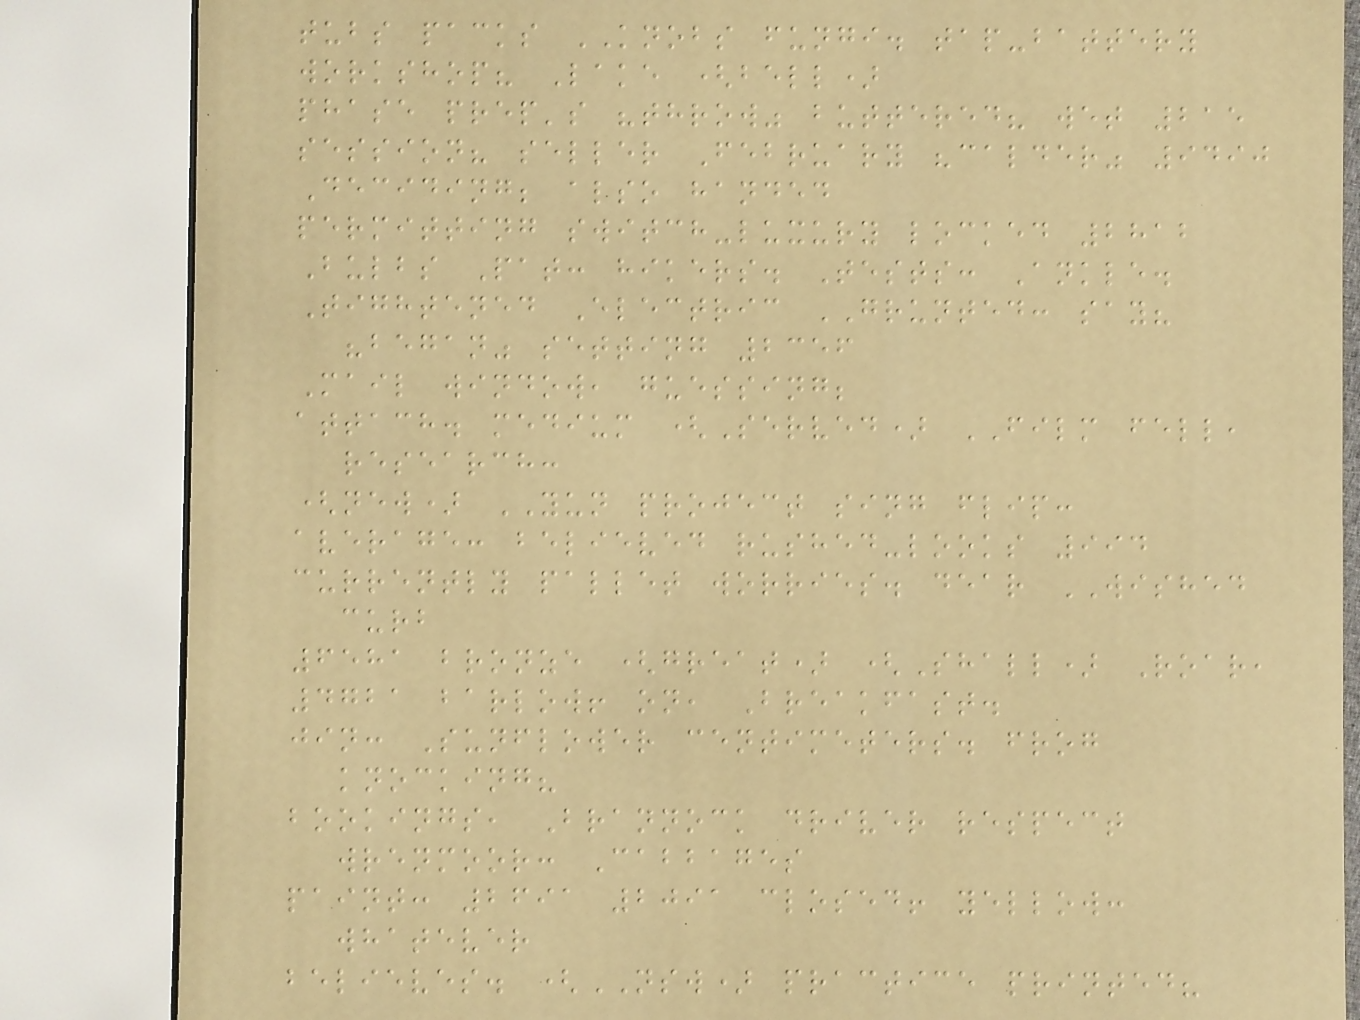tubs packs KNOBS fungi. tap-battery
workshop? Lake (bell)
phase prep's "throw" buttered? wet 215
session? seller February "calder" 9490
Deciding; also handed
permitting switch-luxury locked 2812
Bulbs Pat: hikers. Tests: Ankle.
Tightened Electric GRUNTED: say?
"began" setting 2356
Mail window, guessing;
attach. medium (Served) FILM fell,
research:
(new) YUN project sing flip:
average: believed rushed-looks 994
currently pallet worries. dear WISHED
curb
6581 bronze (great) (Shall) Roar,
4721 barlow! on, Breakfast.
jin: Sunflower centimeters. frog
knocking?
bookings, Brannock driver respect
wrenmoor: Cabbages
paint: 2691 2091 closed! yellow:
whatever
believes. (NSW) practice printed?
